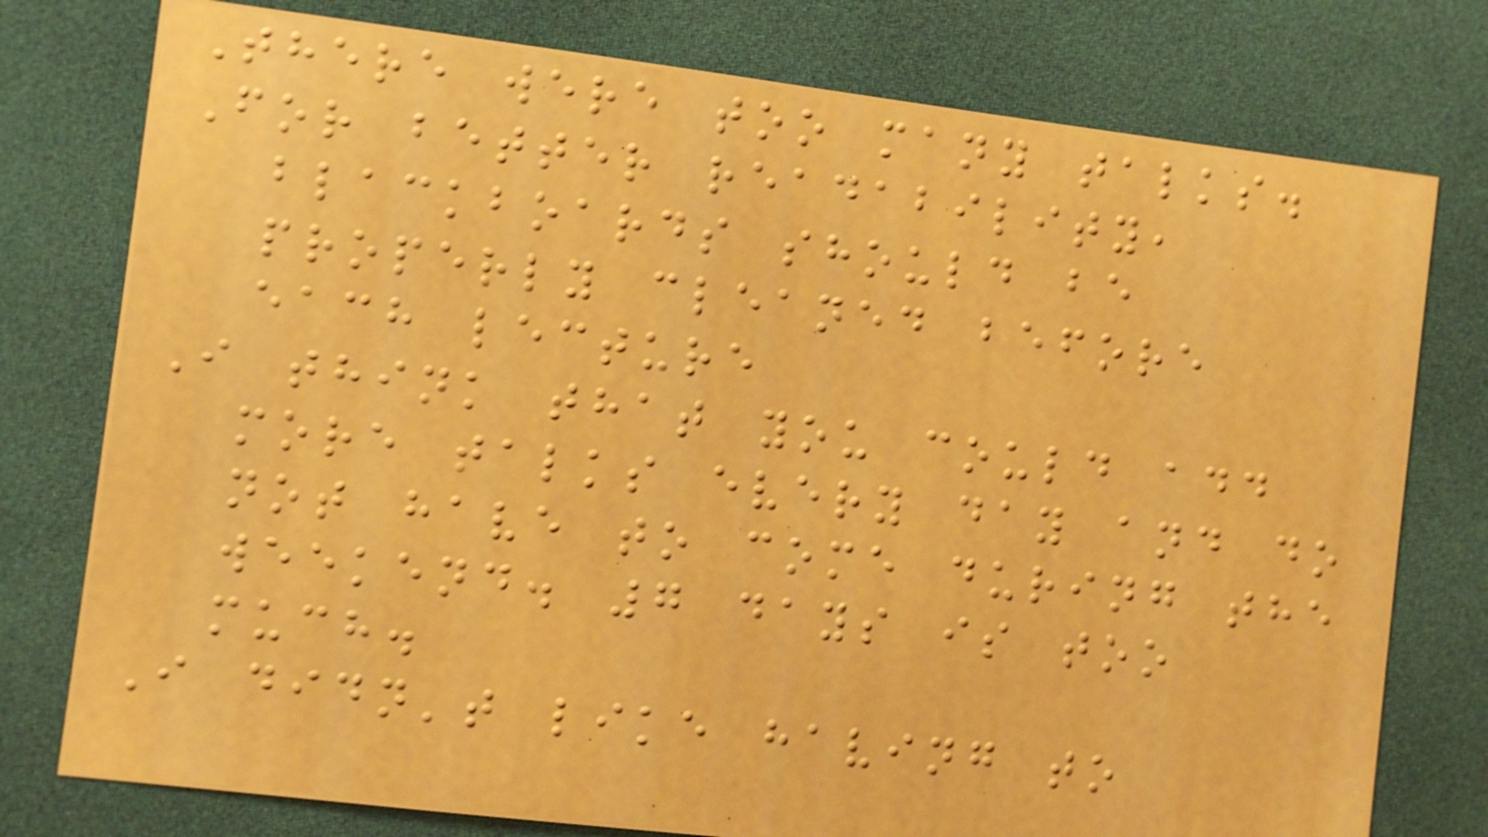There were too many talks.
For better readability,
blackboards should be
properly cleaned before
each lecture
I think that you could add
more talks every day and do
not have to come during the
weekend. 7 days is too
much.
I didn't like having to
